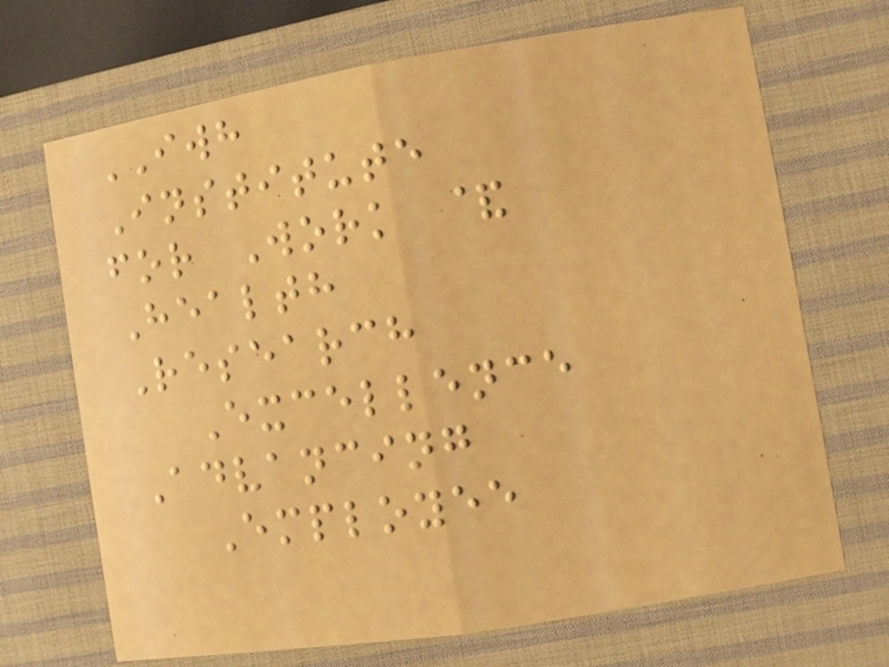IWH
Institute
for Work &
Health
Research
Excellence
Advancing
Employee
